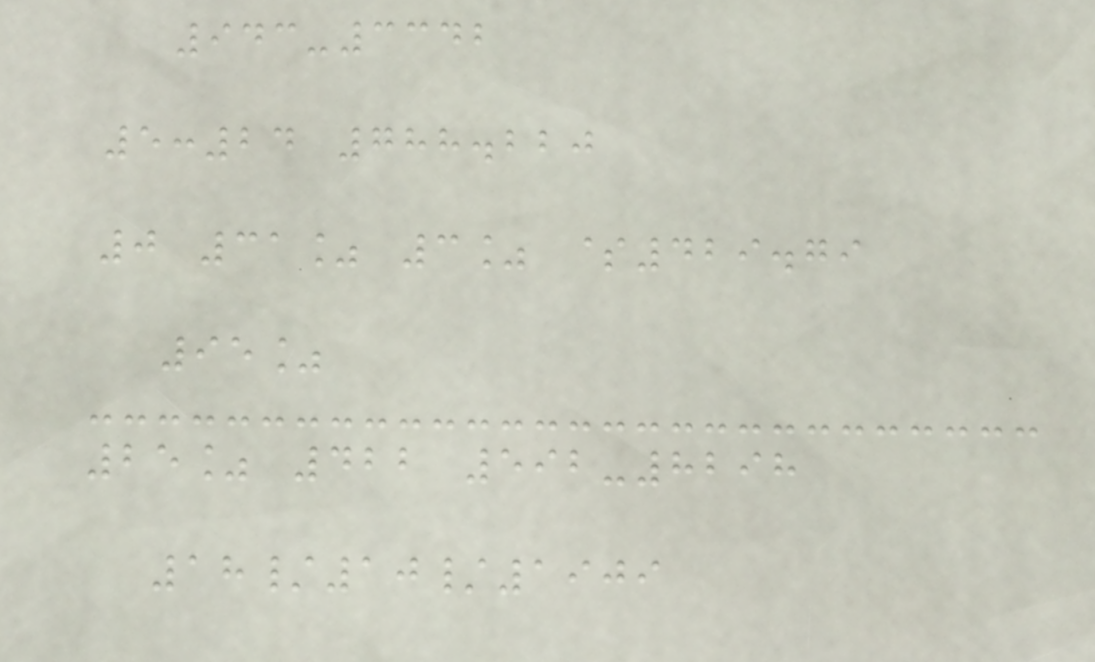943-3342
5:24 788.220
0 31% 3% $429.79
95%
25% 422 592-8298
18/10/1909
